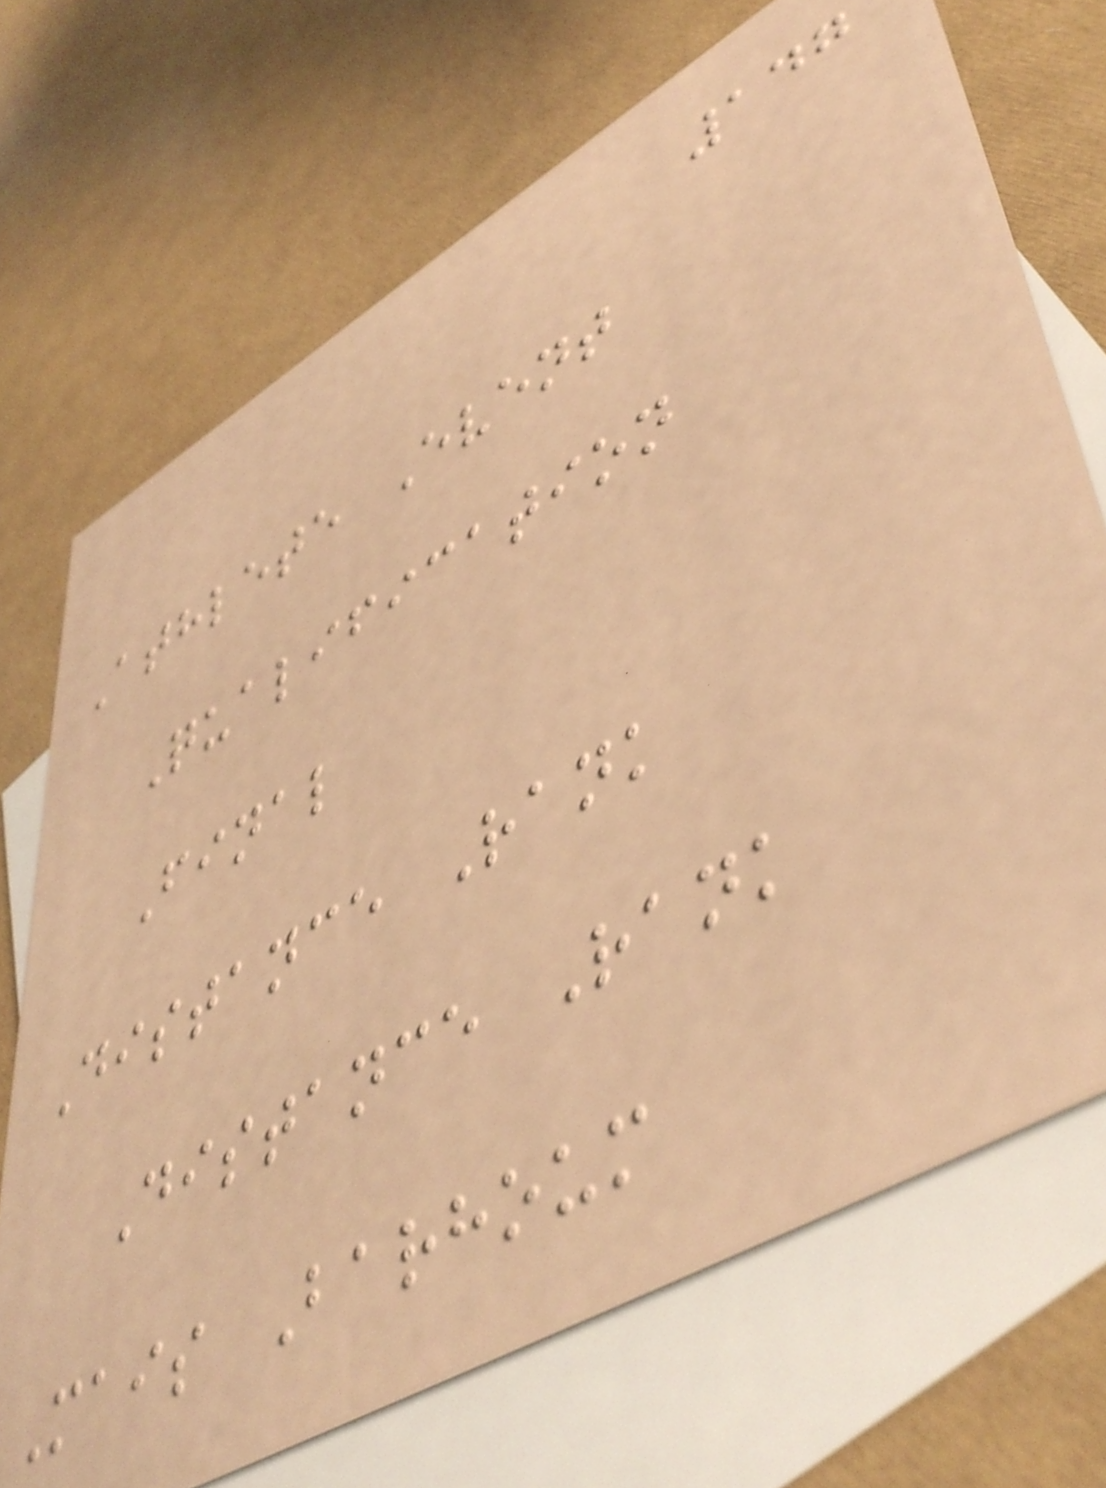147
Athlete Event
Qualification
Final
Distance Rank
Distance Rank
Mais Barhoum
